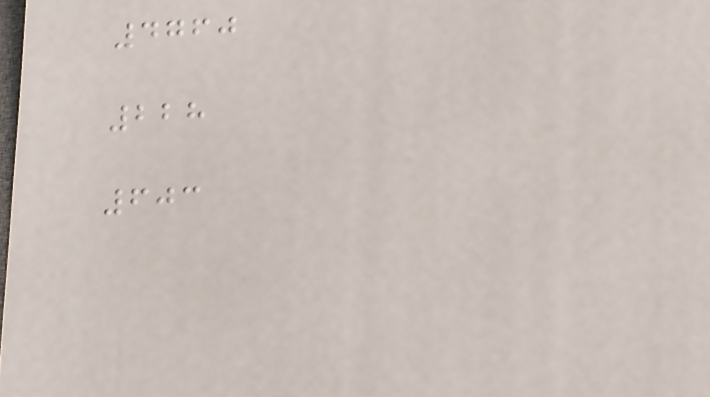4760
228
603
